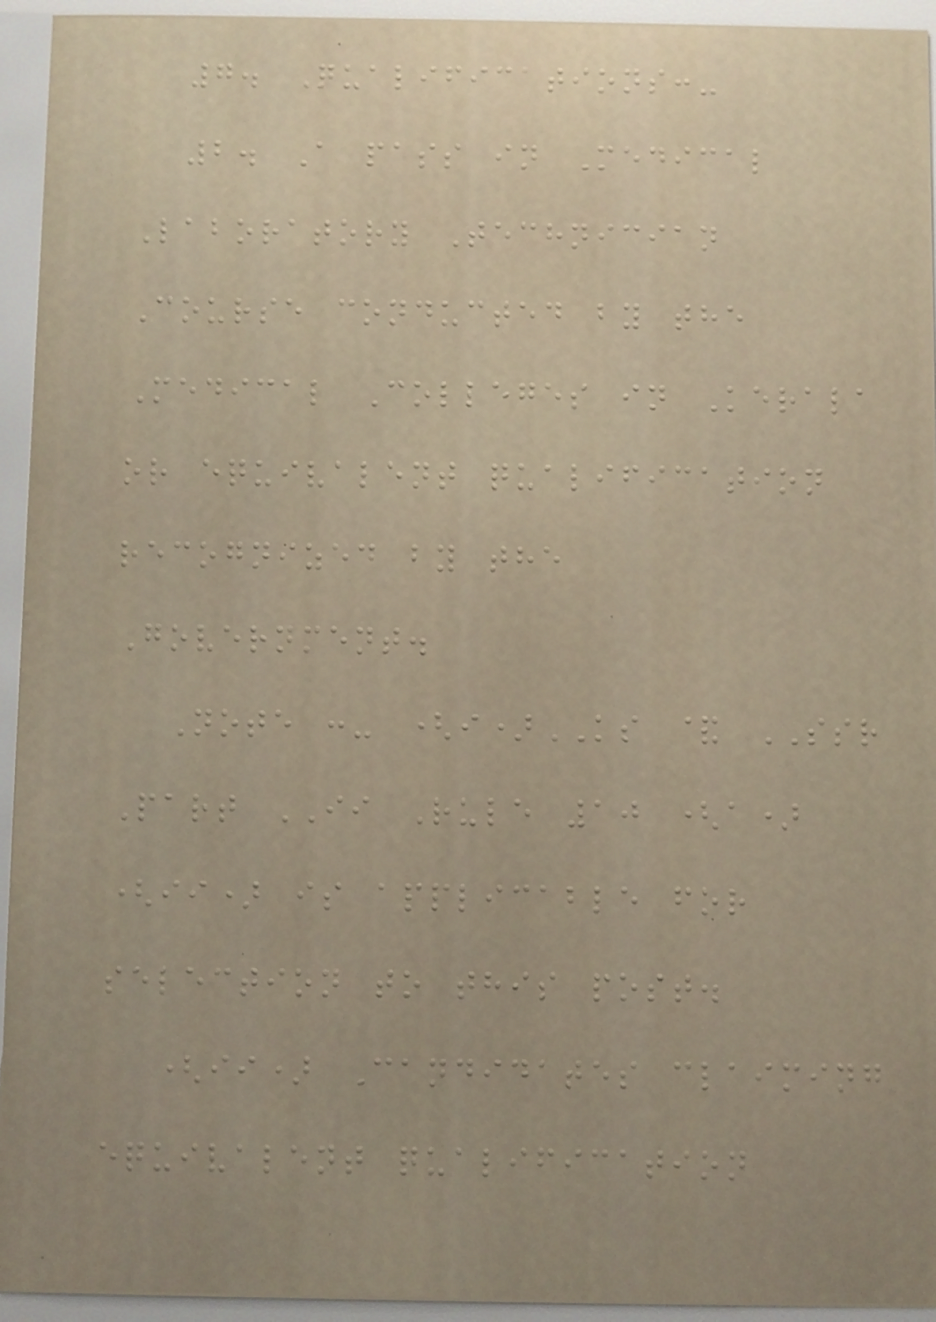7. Qualifications:-
2. A pass in Medical
Laboratory Technician
Course conducted by the
Medical Colleges in Kerala
or equivalent qualification
recognized by the
Government.
Note :- (i)KS & SSR
Part II Rule 10 (a)
(ii) is applicable for
selection to this post.
(ii) Candidates claiming
equivalent qualification
